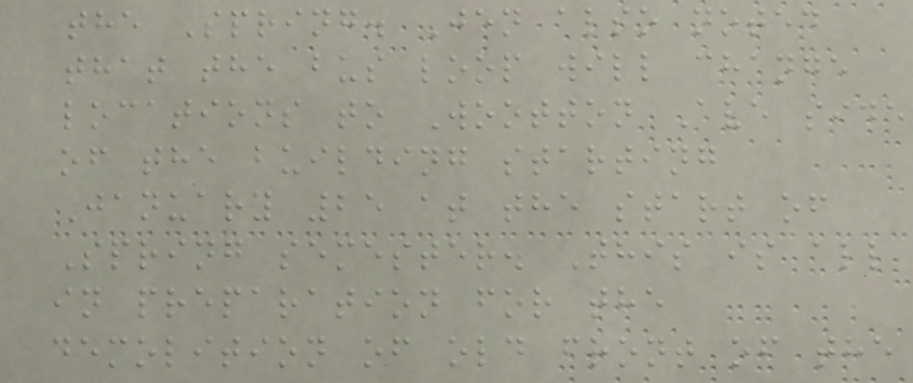the Spring. Jen also noted
that the bus loop will change
locations to Wootton Ave side
of the building starting
January 25 at the start of
Spring semester. This is all
in preparation for the
demolition of old front of the
